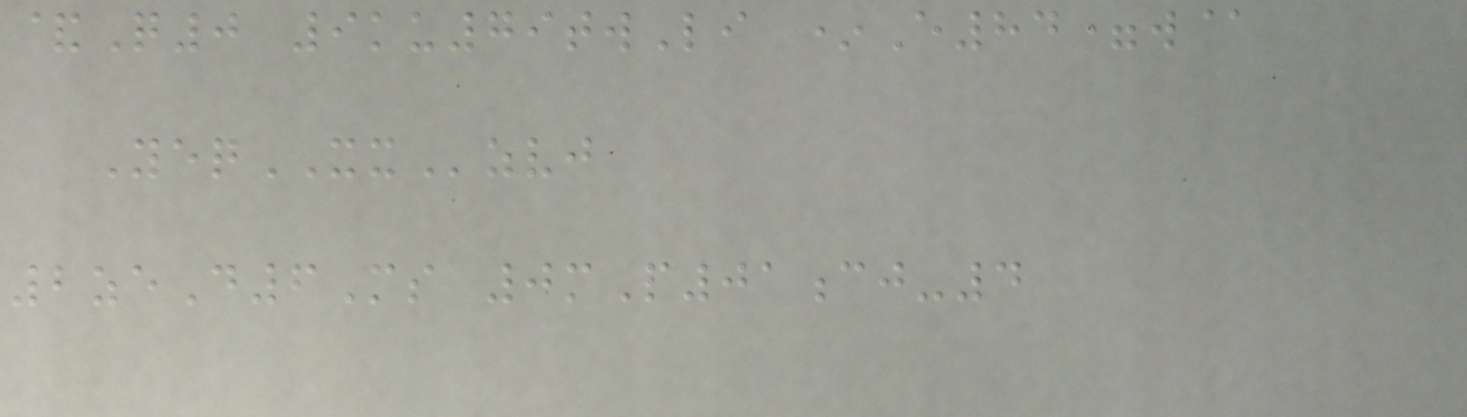&Q0 9ku79twLi *E84=w@
YeqXXzvj
2zeD6Ms 0mP01cj-4
